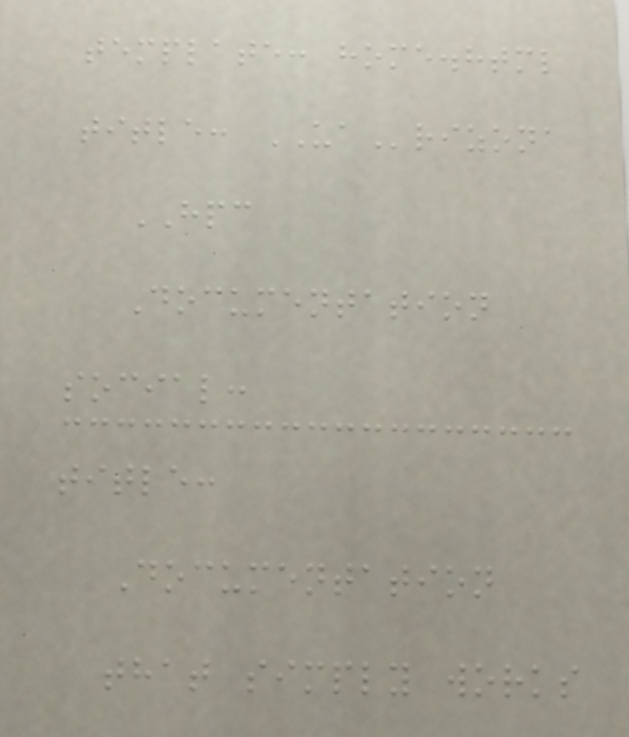template: home.html
title: UArizona
HPC
Documentation
social:
title:
Documentation
that simply works
